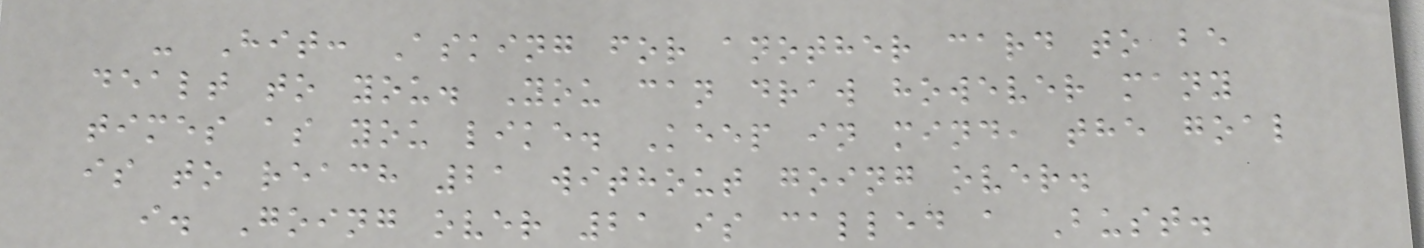- Hit: Asking for another card to be
dealt to you. You can draw however many
times as you like. Keep in mind, the goal
is to reach 21 without going over.
i. Going over 21 is called a Bust.
